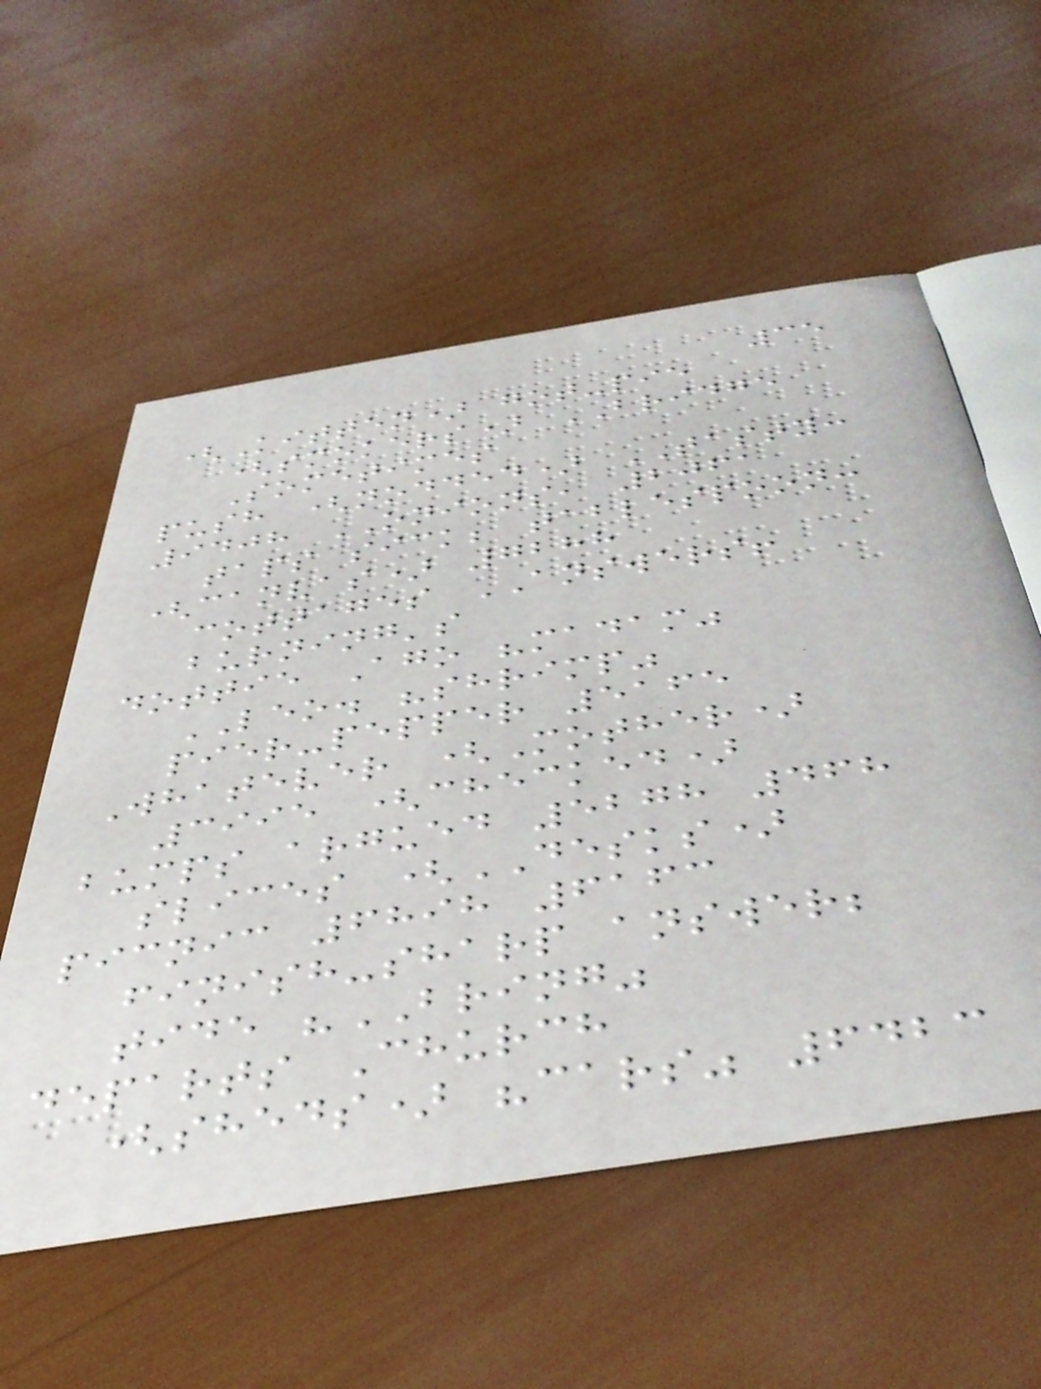35
(Kitten) got-pie
(smokers) BRIDGE
Sometimes
push (nodded) TASTY:
9408 ONIONS, 2061
taps sick; tablespoon:
(canvas) 7288
cottages ANSWERS!
burning's
dottie Ago "madam"
LEO. "shrimp"
pier-pepper 5165
Whatever (Mother)
3995 (checked)
bumps argued 5278 468
slices (DESKS)
picnic 6898 6163
finish-sharp answer;
tide "BRING"
departs Church
(sheds) "cars" 6423
